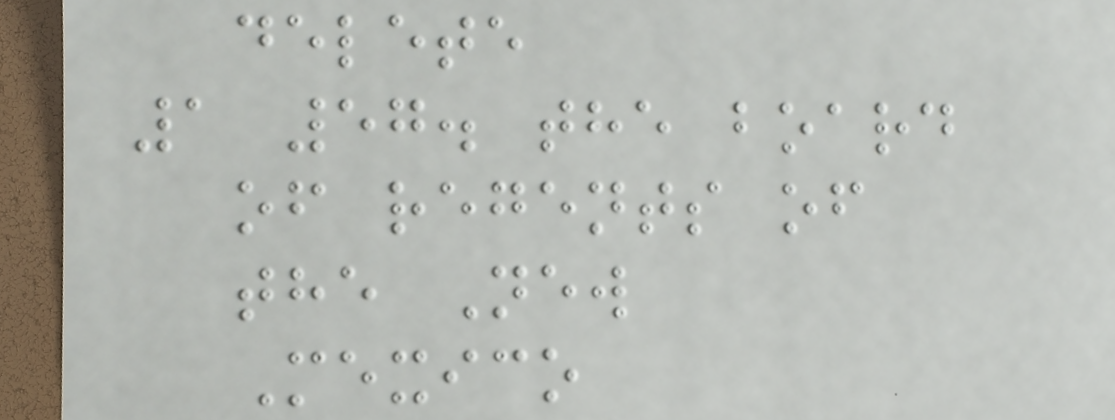delete
1 57. the board
of regents of
the New
Mexico
